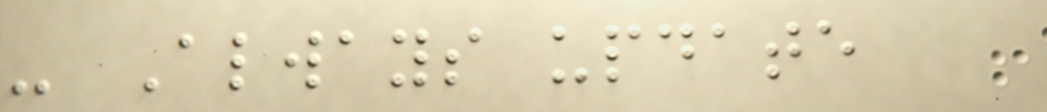- Always update
